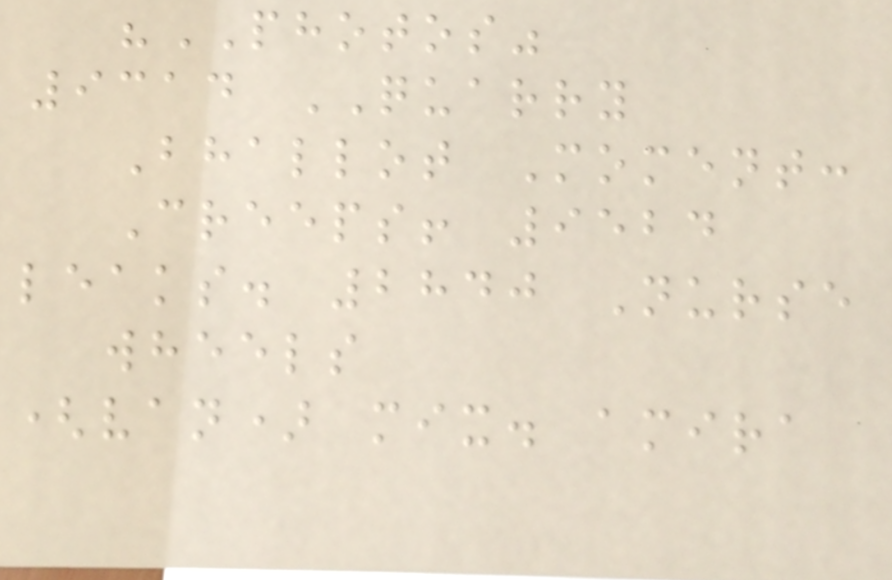"PHOTOS"
9314 QUARRY
Bhallot Moment:
Creeps! 9524
leaks. 2840 Nurse
wheels
(van) mix. amira
